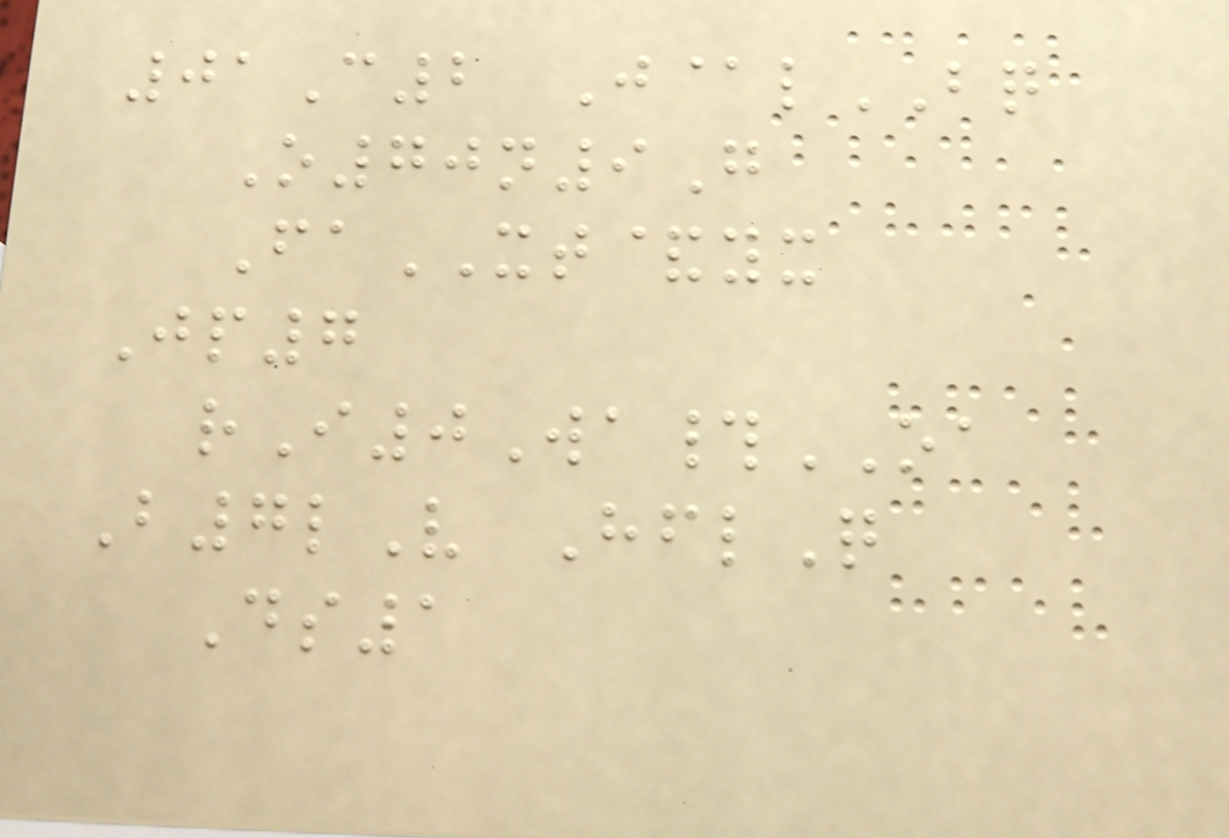01C2 J@lBQ
O70n9G
FaXT&yx
Jp7
rI0Wa#OA
B7lV HflQ
Ds1
